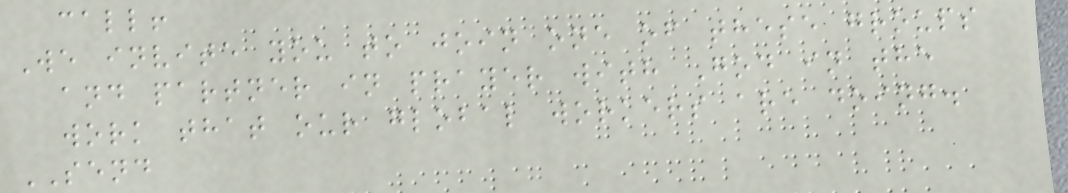call!
We invite you to join one of these groups
and partner in prayer with God in the
work that our global workers are doing.
SEND
